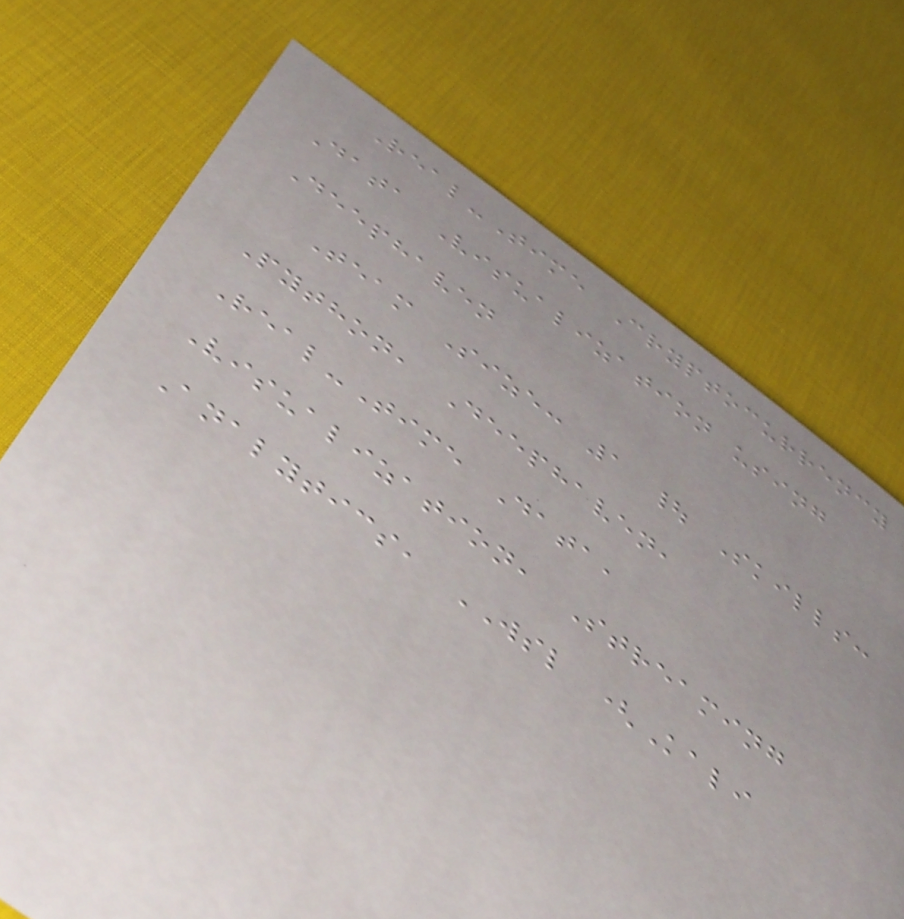Real-Time Cryptocurrency
Data Visualization using
Deephaven
Team Size: 1 | Skills:
Python, Deephaven,
Real-Time Data,
Visualization, Streaming
Analytics, WSL (Kali
